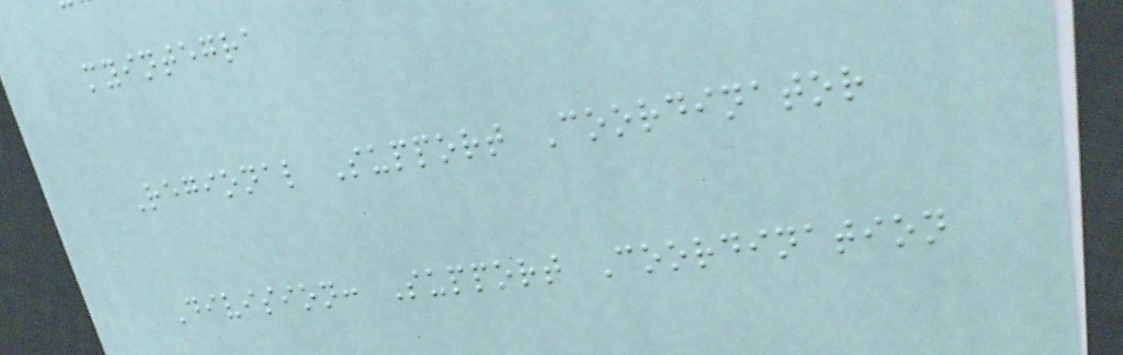myintegra
Regional Support Coordinator
Division: Support Coordination
